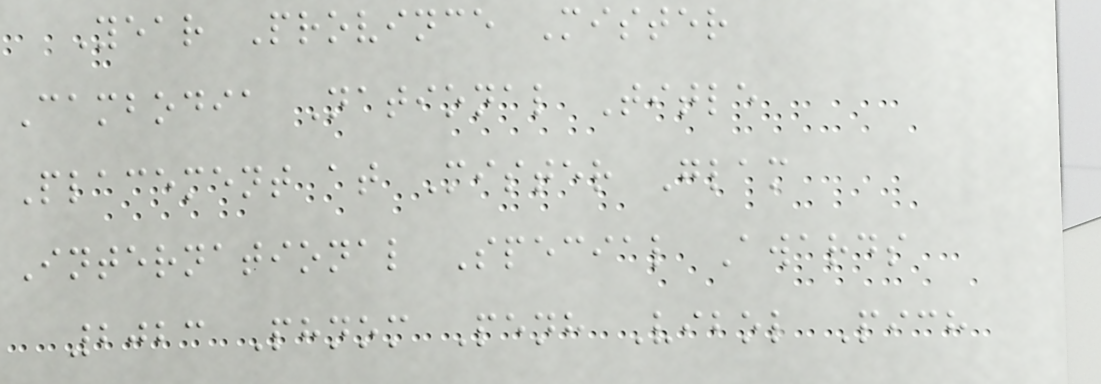Year Province Mister
Cambodia National Title
Placement at Mister Glam
International Special Awards
2023 Phnom Penh Vibol Pich
